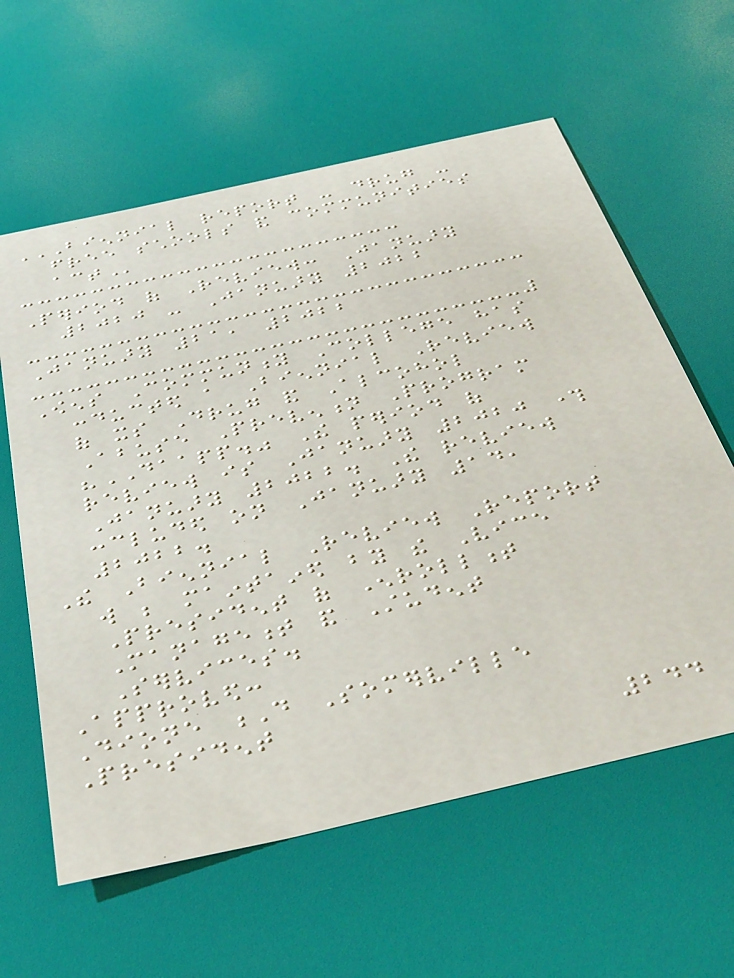BIENNIAL REPORT - DRUG -
FREE SCHOOLS AND COMMUNITIES
ACT
Period of Review: January
2020 - January 2022
January 21, 2022
Owens Community College has
conducted a Biennial Review
of its Drug and Alcohol
Abuse Prevention Program
"DAAPP." The period of
review is January 2020 through
January 2022. The review
concluded on January 14,
2022.
The Biennial Review Report
will be maintained by the Vice
President of Enrollment
Management and Student
Services.
Approved:
Dione D Somerville
President
244
